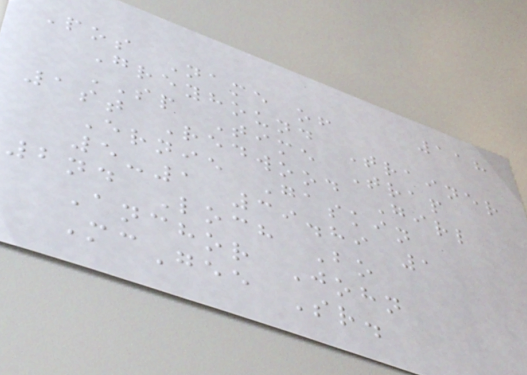118
Pos Name of
Greyhound Trainer
SP Time Trap
1st Redwood Girl
Ernie Gaskin
5-1 39.89 1
2nd Loch Bo
Anchor John
McGee Sr.
